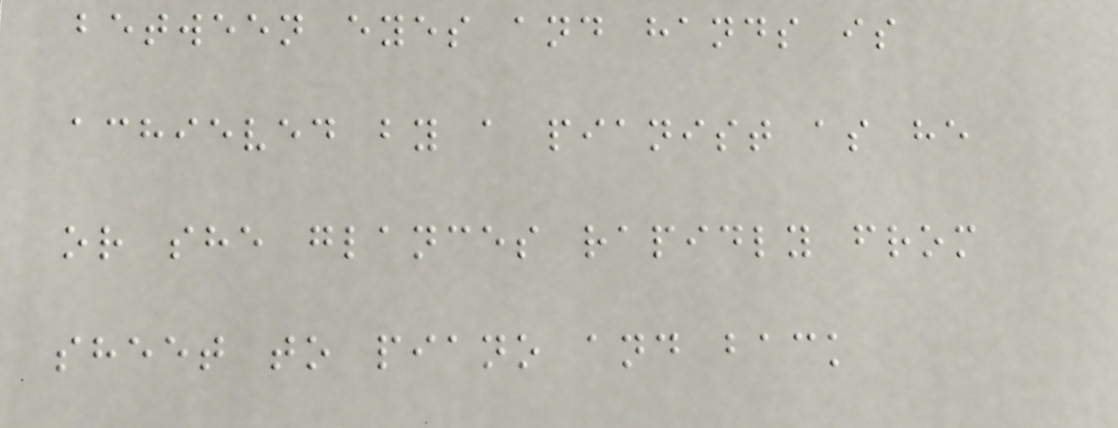between eyes and hands is
achieved by a pianist as he
or she glances rapidly from
sheet to piano and back
